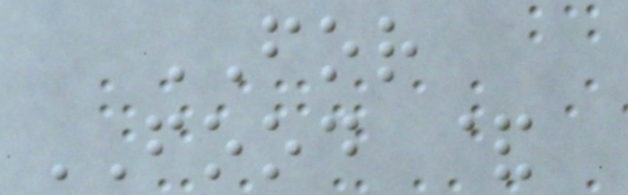FOR
FOOD &
